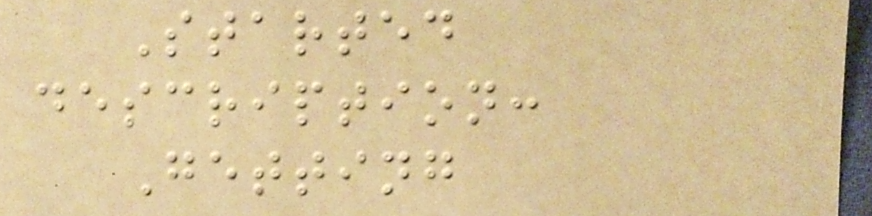Started
description:
Getting
